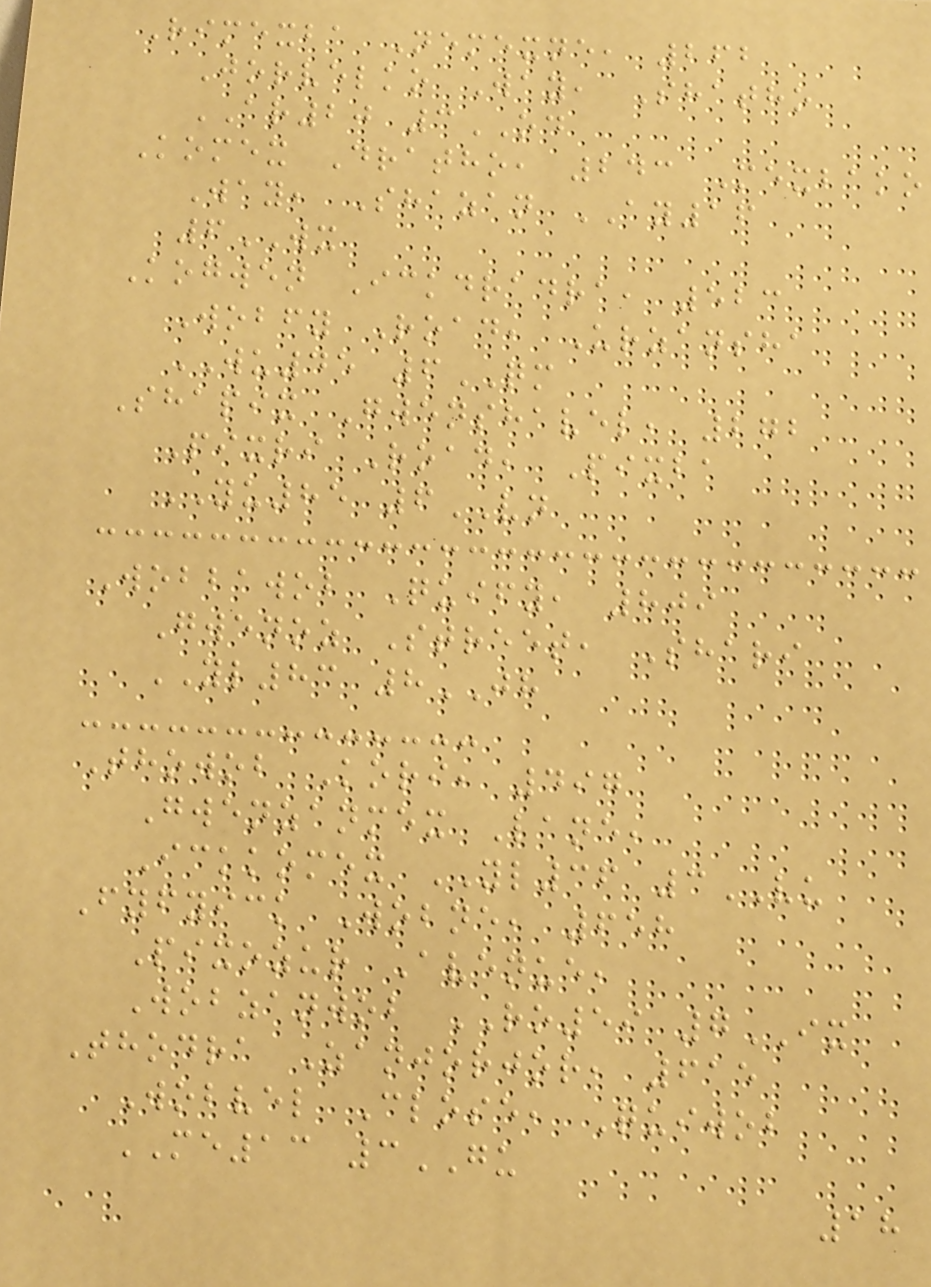Rimexba Nemexne, 262
Jorvelko Way, Shatho
AR20 3OD
Komex Dratho, 243 Mexbako
Way, Shazan AY16
6WX
Kogwen Ickdradra, 523
Wobfy Road, Urzansha
WU45 6QM
Shapix Gwenshavel, 272
Pixri Road, Pixba
YU85 6VN
Wobbawob Quify, 809
Gwenoz Street, Shari
YL83 8JH
Thowob Kori, 497
Gwenzanmex Lane,
Ickkomex YL36 3VU
Fyfyick Wobne, 658
Pixozur Avenue,
Wobzanwob RO59 7IX
Thodra Zanjorjor, 615
Wobvel Close, Quiwob
ME13 3GU
18
